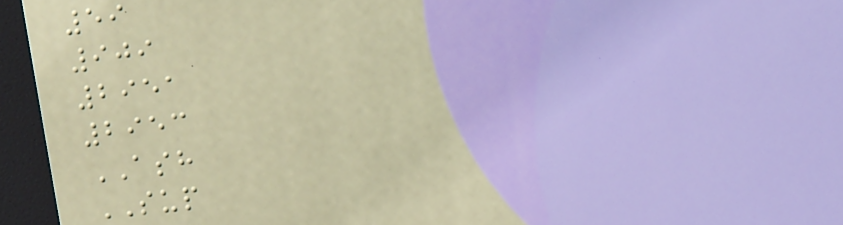59
909
2951
2953
ASH
SUP
